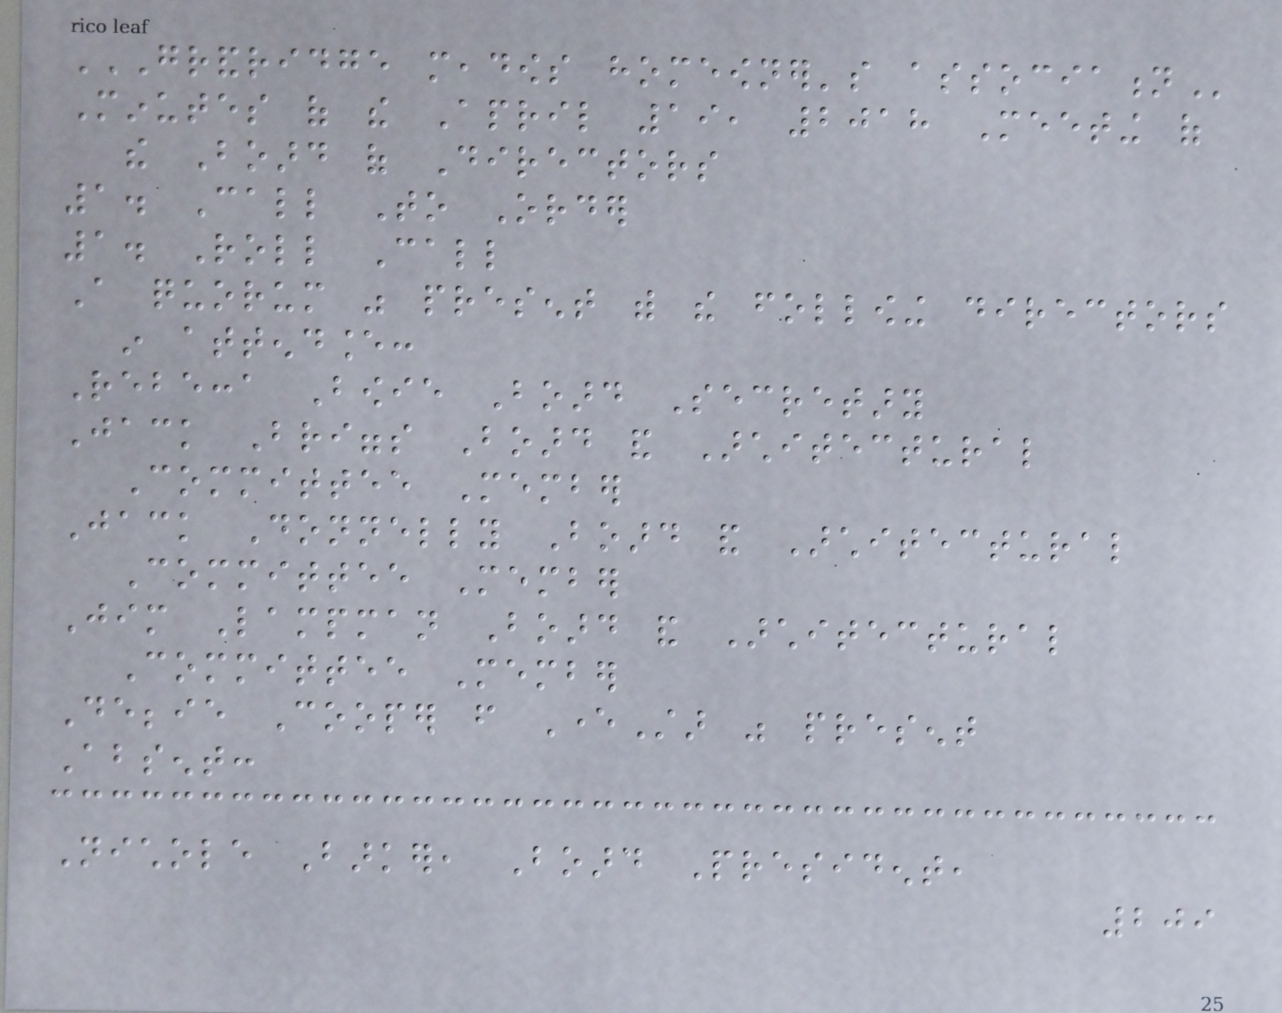GRANDRIDGE MEADOWS HOMEOWNER'S ASSOCIATION
Minutes of the April 19, 2018 Meeting of
the Board of Directors
1. Call To Order
1. Roll Call
A quorum was present with the following directors
in attendance:
Rebecca Bowie Board Secretary
Jack Briggs Board and Architectural
Committee Member
Jack Donnelly Board and Architectural
Committee Member
Jim Lampman Board and Architectural
Committee Member
Debbie Cooper from EverStar was present
Absent:
Nichole Barker, Board President,
209
